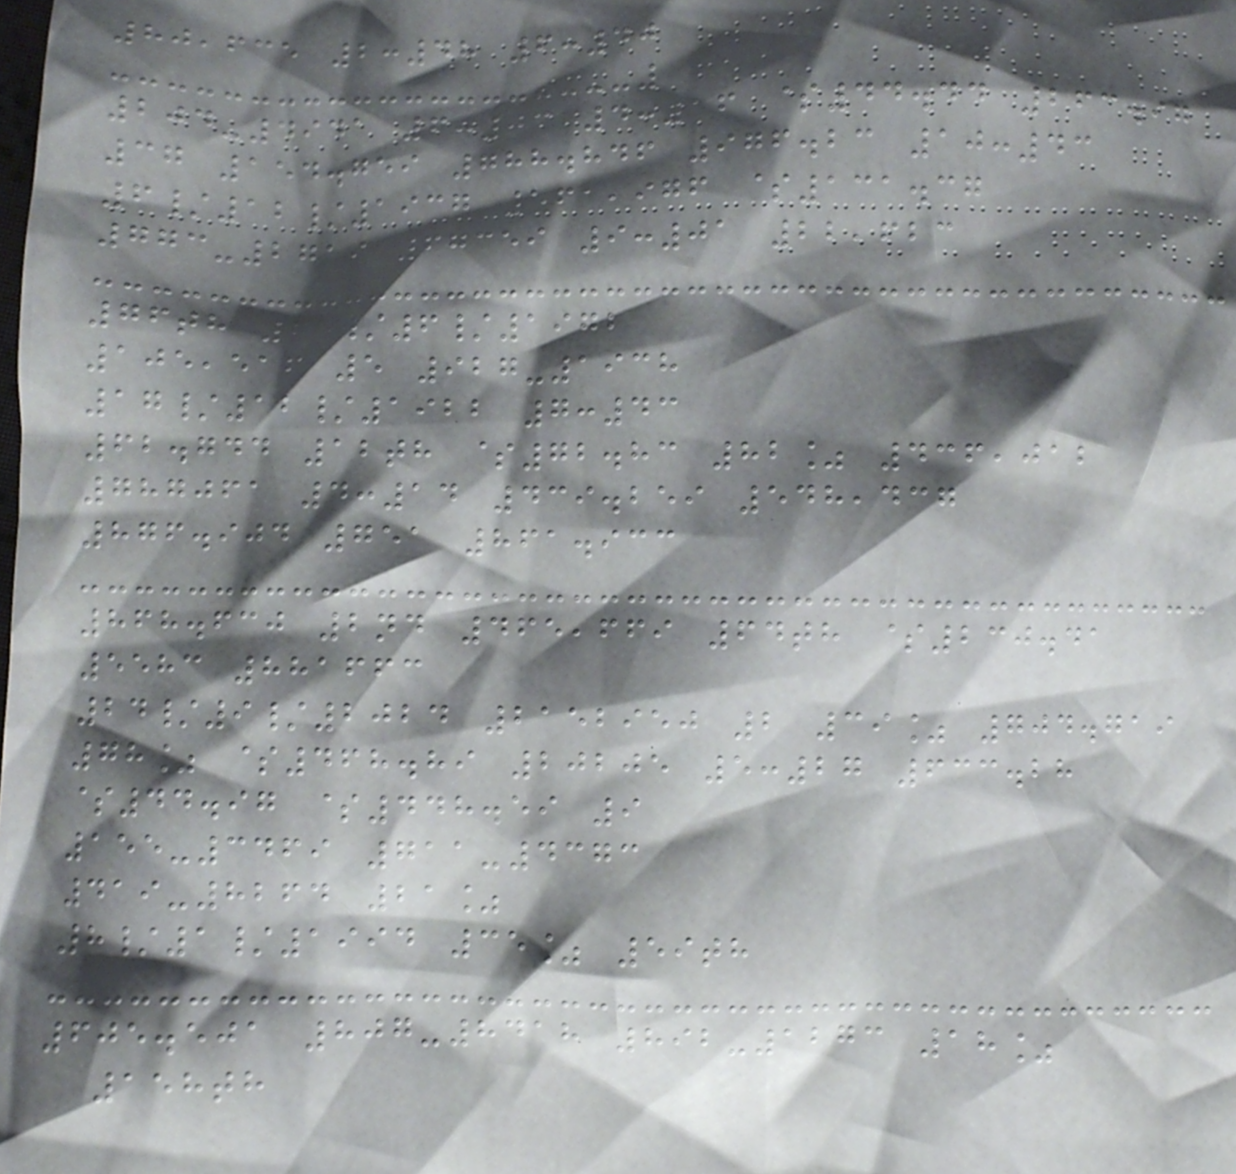80,635 2:48 6:40
204-4941 6:03 4:16 $44.44 263.97
37 154.759 788.846 976.23 10:43
6/12/1937 561,976 $131.37
773-2719 67359 9:01 22,623
76th 25/6/1972
105,516 5 927-1938
17/12/1922 7:43
62.744 12th $72.83 82% 436,012
787061 4:14 439.259 548,437
876.904 751 861.933
868.630 2nd 465,669 64th $230.41
5583 881663
24/9/2024 2152950 2 39% 704.719
78% $468.89 20205 5:27 633.28
$44.97 $448.59 9
155-3469 711-4373
419-8264 21%
8/1/1994 35% 59th
605.501 807-8418 892-1273 18%
158th
